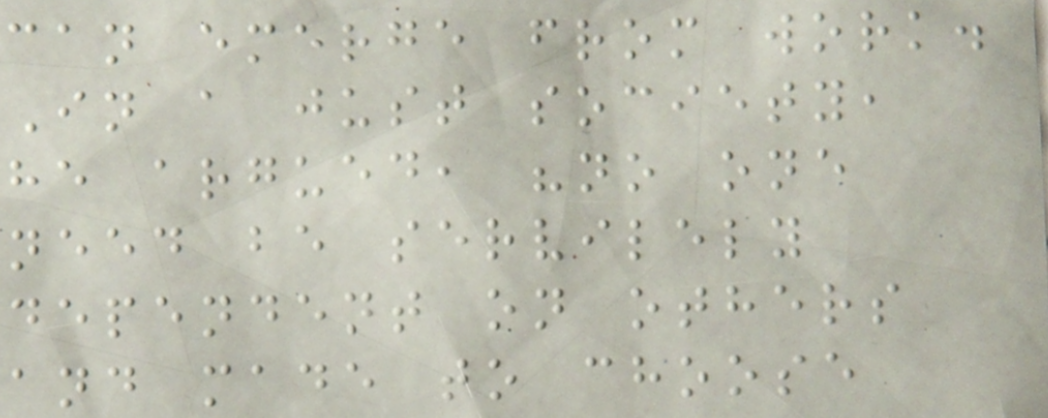can emerge from work.
In a just society,
he argued, "no one
need be servilely
dependent on others
and made to choose
